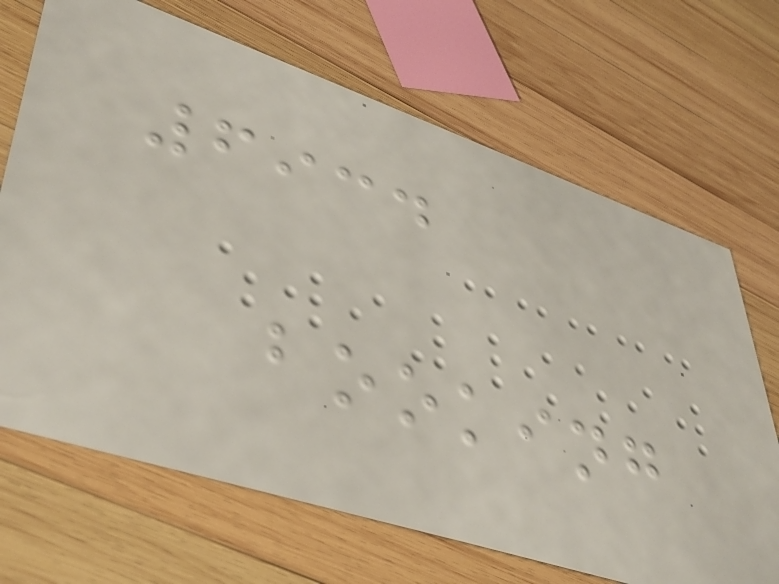6934
booking
